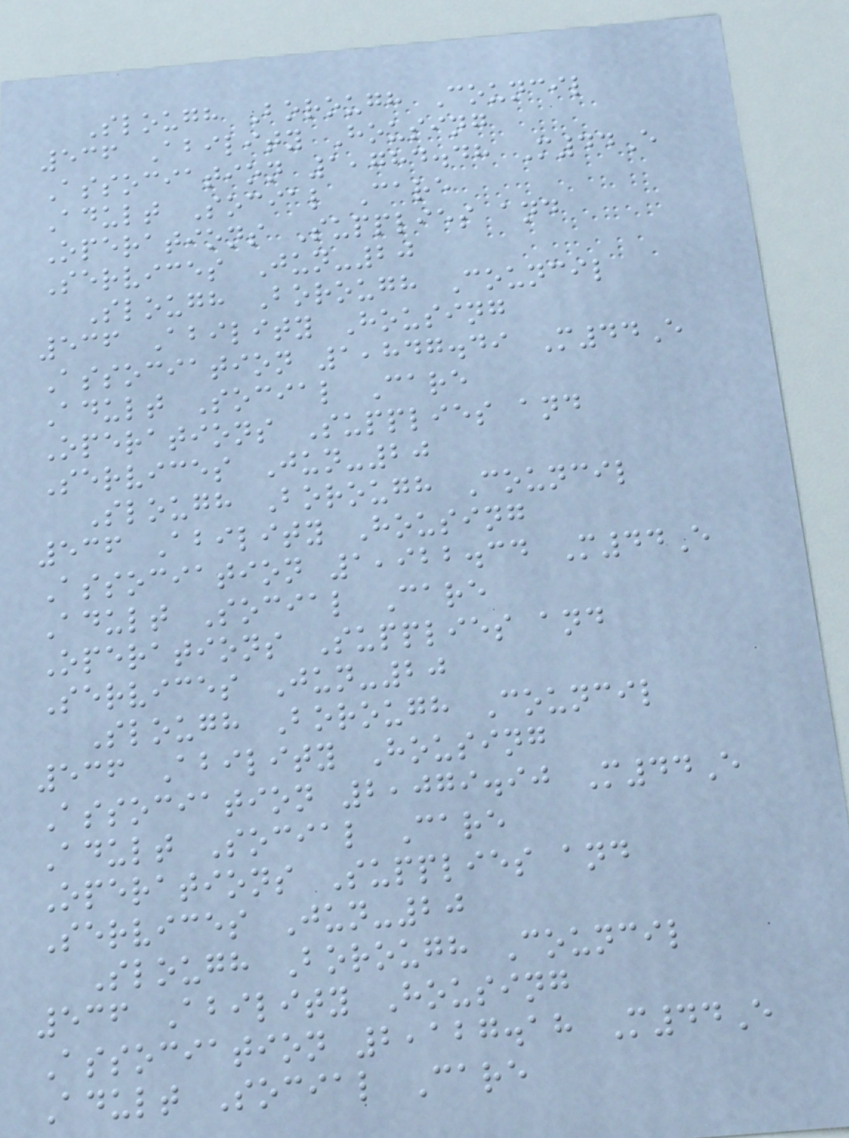Slough Borough Council
536 Ability Housing
Association 1,784.48 M44E
Adult Social Care
Operations Supplies and
Services Jun-20
Slough Borough Council
536 Ability Housing
Association 1,847.49 M44E
Adult Social Care
Operations Supplies and
Services Jun-20
Slough Borough Council
536 Ability Housing
Association 1,922.34 M44E
Adult Social Care
Operations Supplies and
Services Jun-20
Slough Borough Council
536 Ability Housing
Association 2,079.90 M44E
Adult Social Care
Operations Supplies and
Services Jun-20
Slough Borough Council
536 Ability Housing
Association 2,127.18 M44E
Adult Social Care
